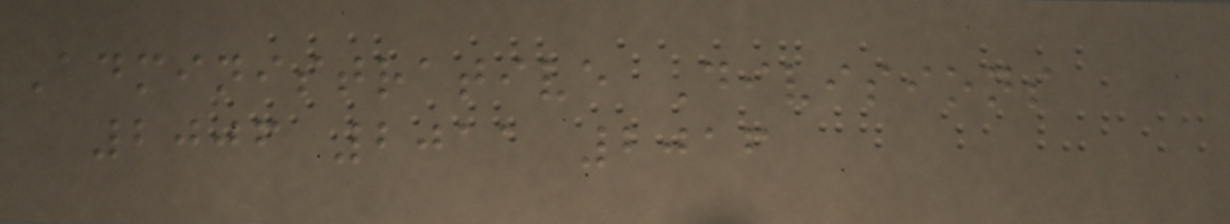Administrative Divisions
2006 2011 2016
